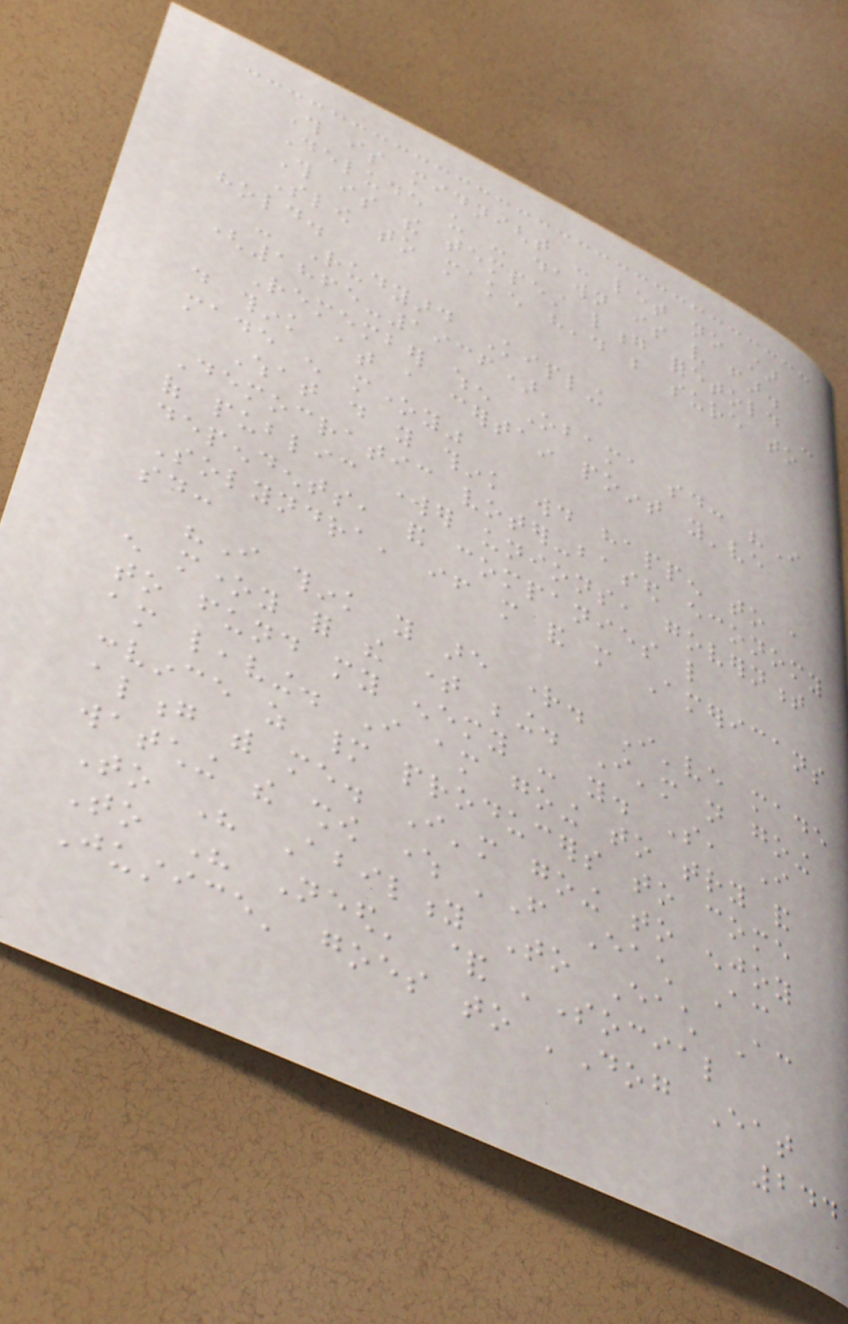This is midnight - let no star
Delude us - dawn is very far.
This is the tempest long foretold -
Slow to make head but sure to
hold.
- Rudyard Kipling
(1865-1936)
Remember when Obama said: "I
do think at a certain point you've
made enough money"
What do you think would happen to a
Democratic voter-based economy
of public worker unions, government
dependents, and companies like
Solyndra, if more and more Americans
said:
"I think you are right. I've made
enough money for the time being. I'm not going
to fund my enemy - you. So, I
am leaving. I am going to try and
convince as many producers to come
along with me. I'm going to enjoy
watching the show where 'From Each According
To His Ability To Each According
To His Need' & 'Social
Justice' goes to 'Dog Eat
244
